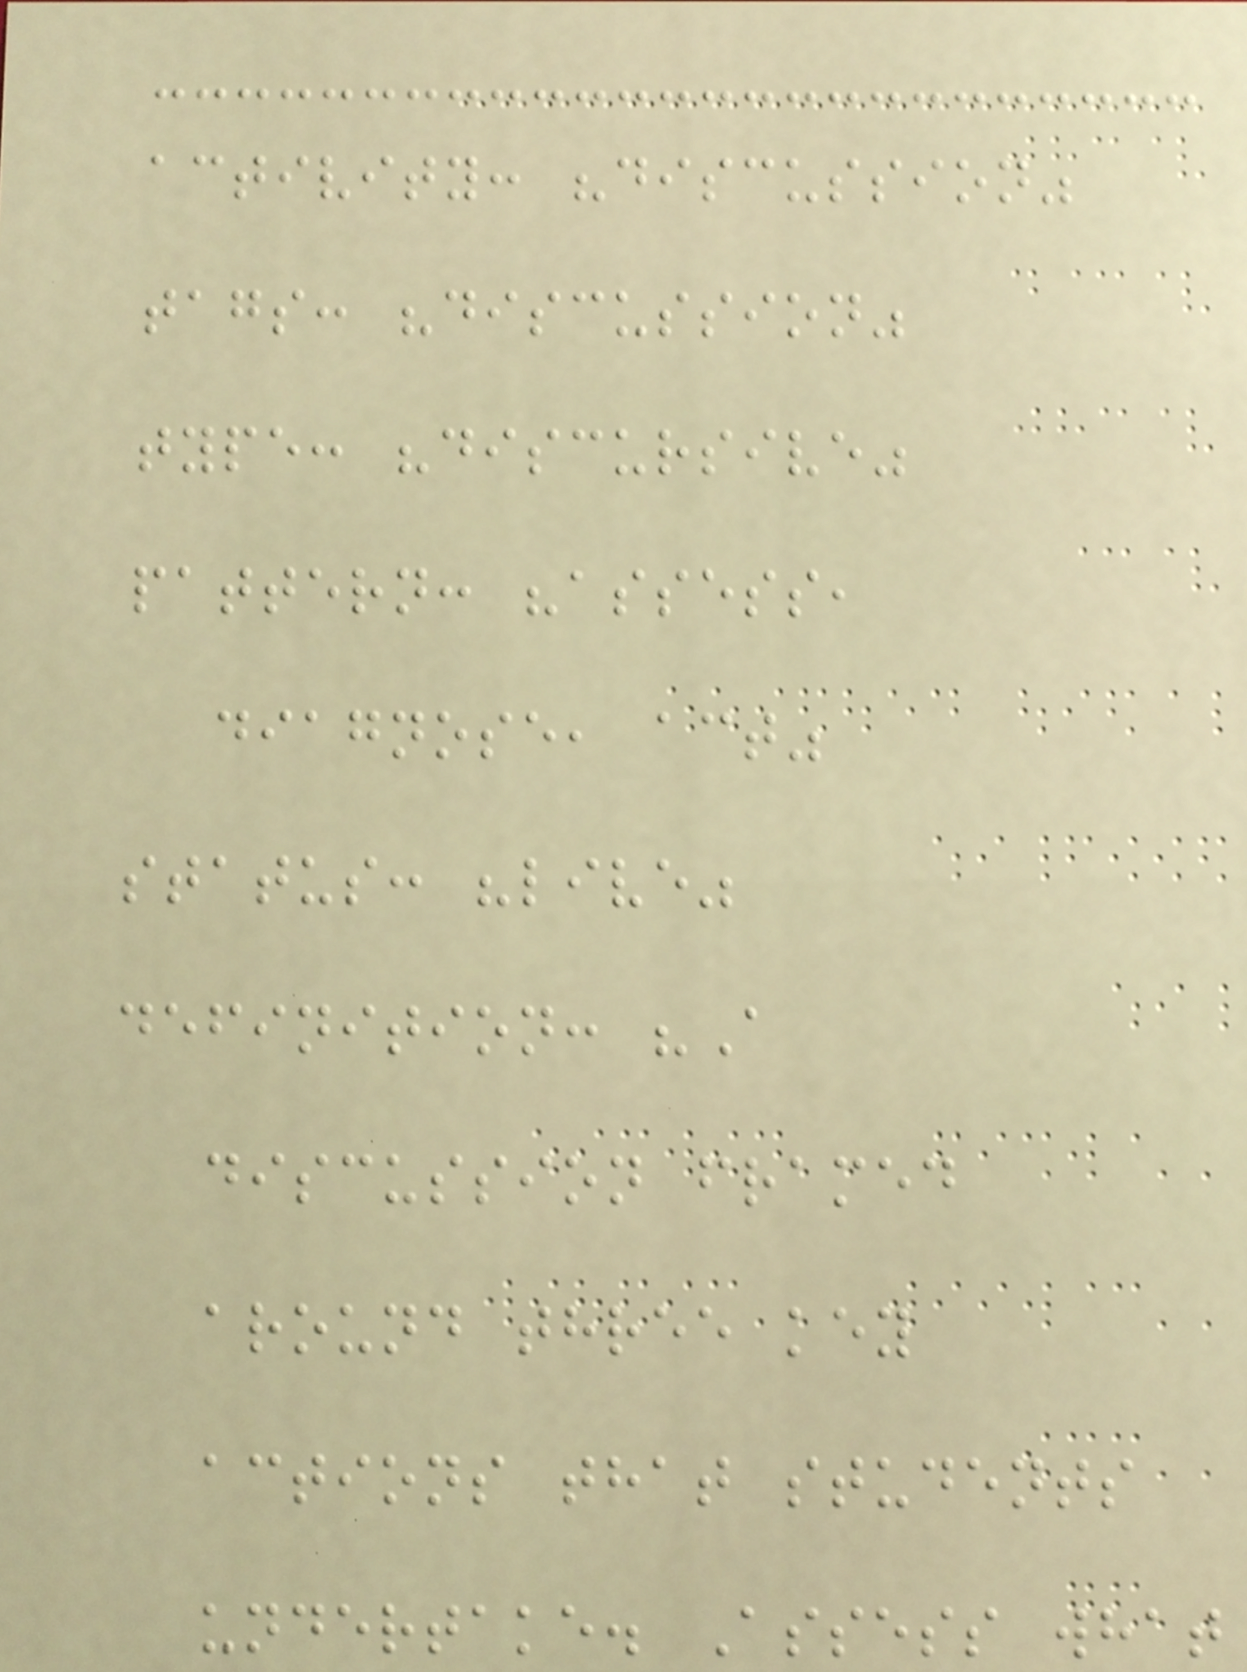activity: "discussion"
tags: "discussion"
type: "discursive"
pattern: "assess,
diagnose, act"
status: "live"
definition: "A
discussion framed
around three key
actions that students
undertake. Assess what
